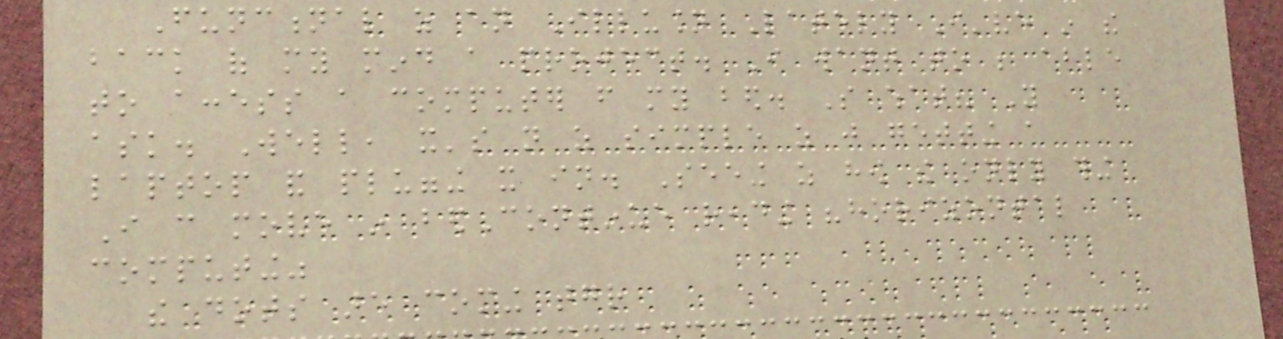Functional as an Illusion Lately I've in the
back of my mind a project. I want to be able
to access a computer from my bed. So what? You
ask. Well, it's not as simple as just getting a
laptop and plugging it in. Seeing as how the only thing
I can move in bedContinue reading "horizontal
computing"
the dots are coming together
